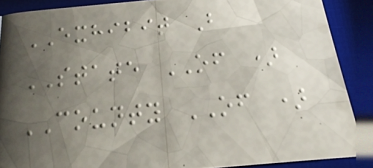EXHIBIT B
STATE OF )
COUNTY OF )
